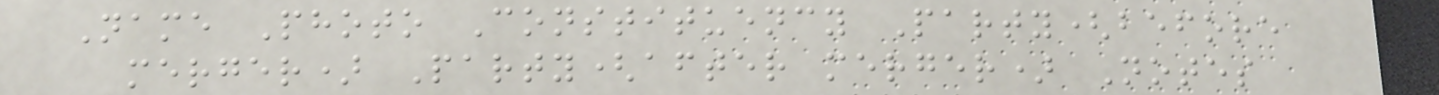Name Photo Constituency Party(before
merger) Party(after merger) Notes
